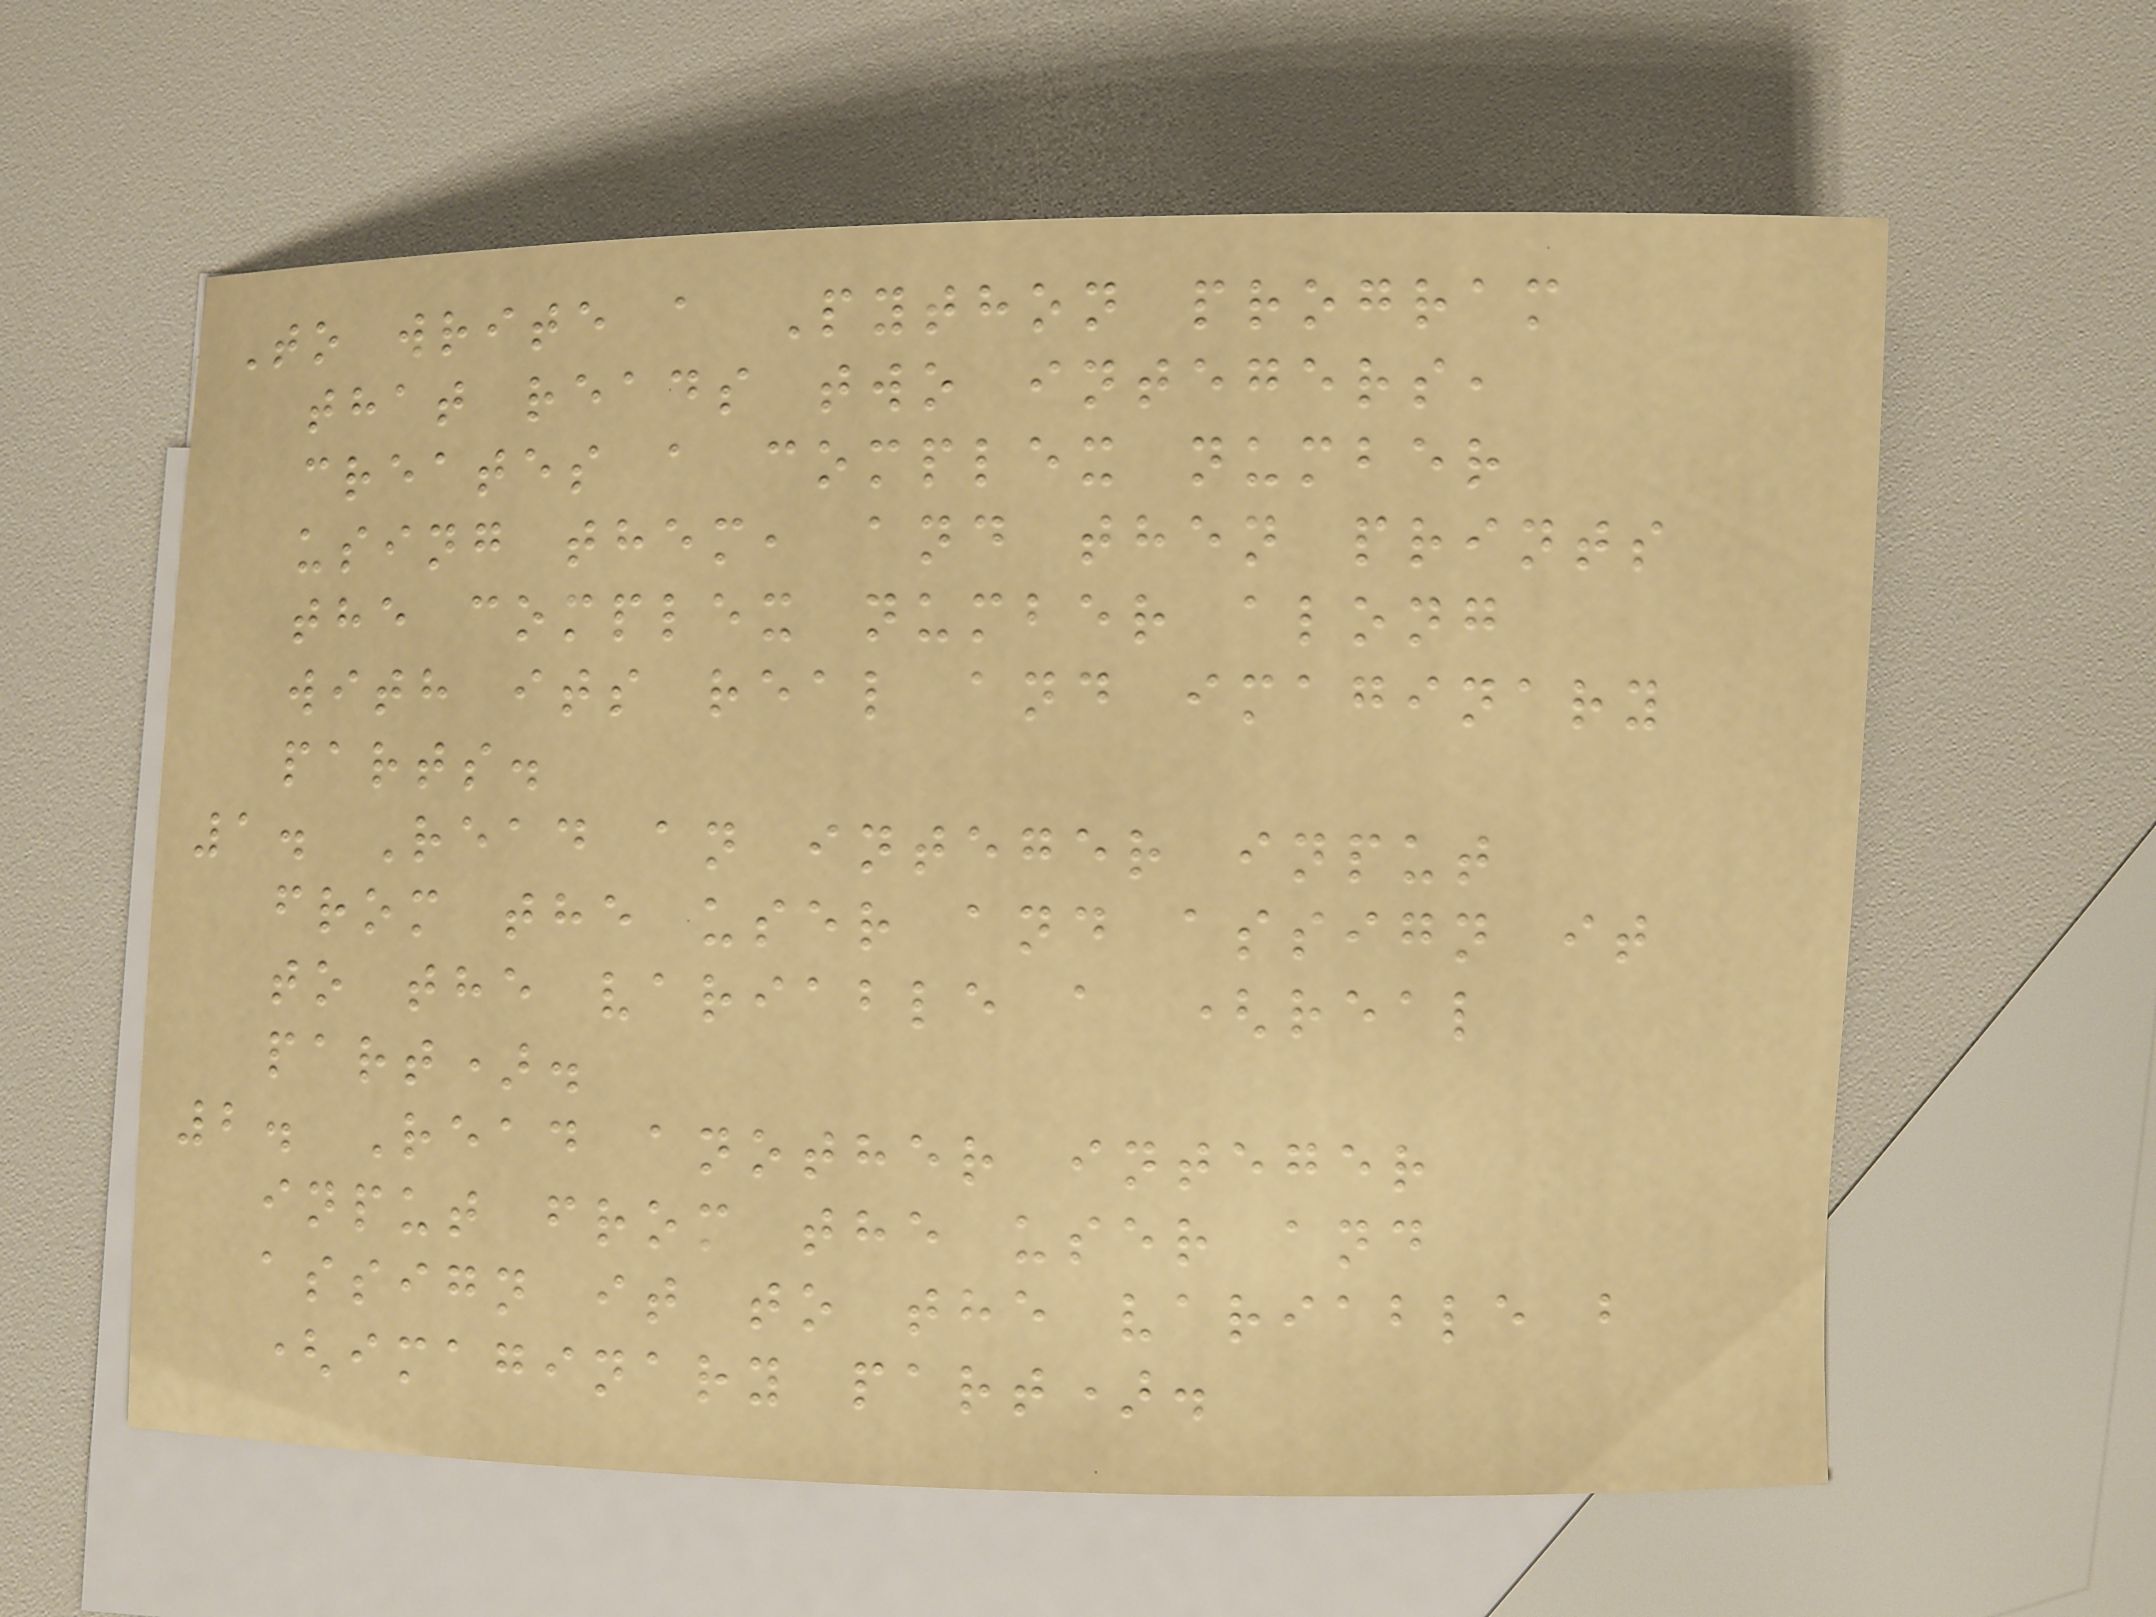To write a Python program
that reads two integers,
creates a complex number
using them, and then prints
the complex number along
with its real and imaginary
parts.
1. Read an integer input
from the user and assign it
to the variable a (real
part).
2. Read another integer
input from the user and
assign it to the variable b
(imaginary part).
